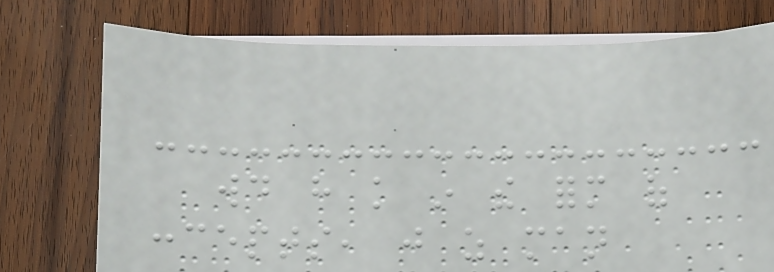would have knowledge in the form of
concepts, just as man
